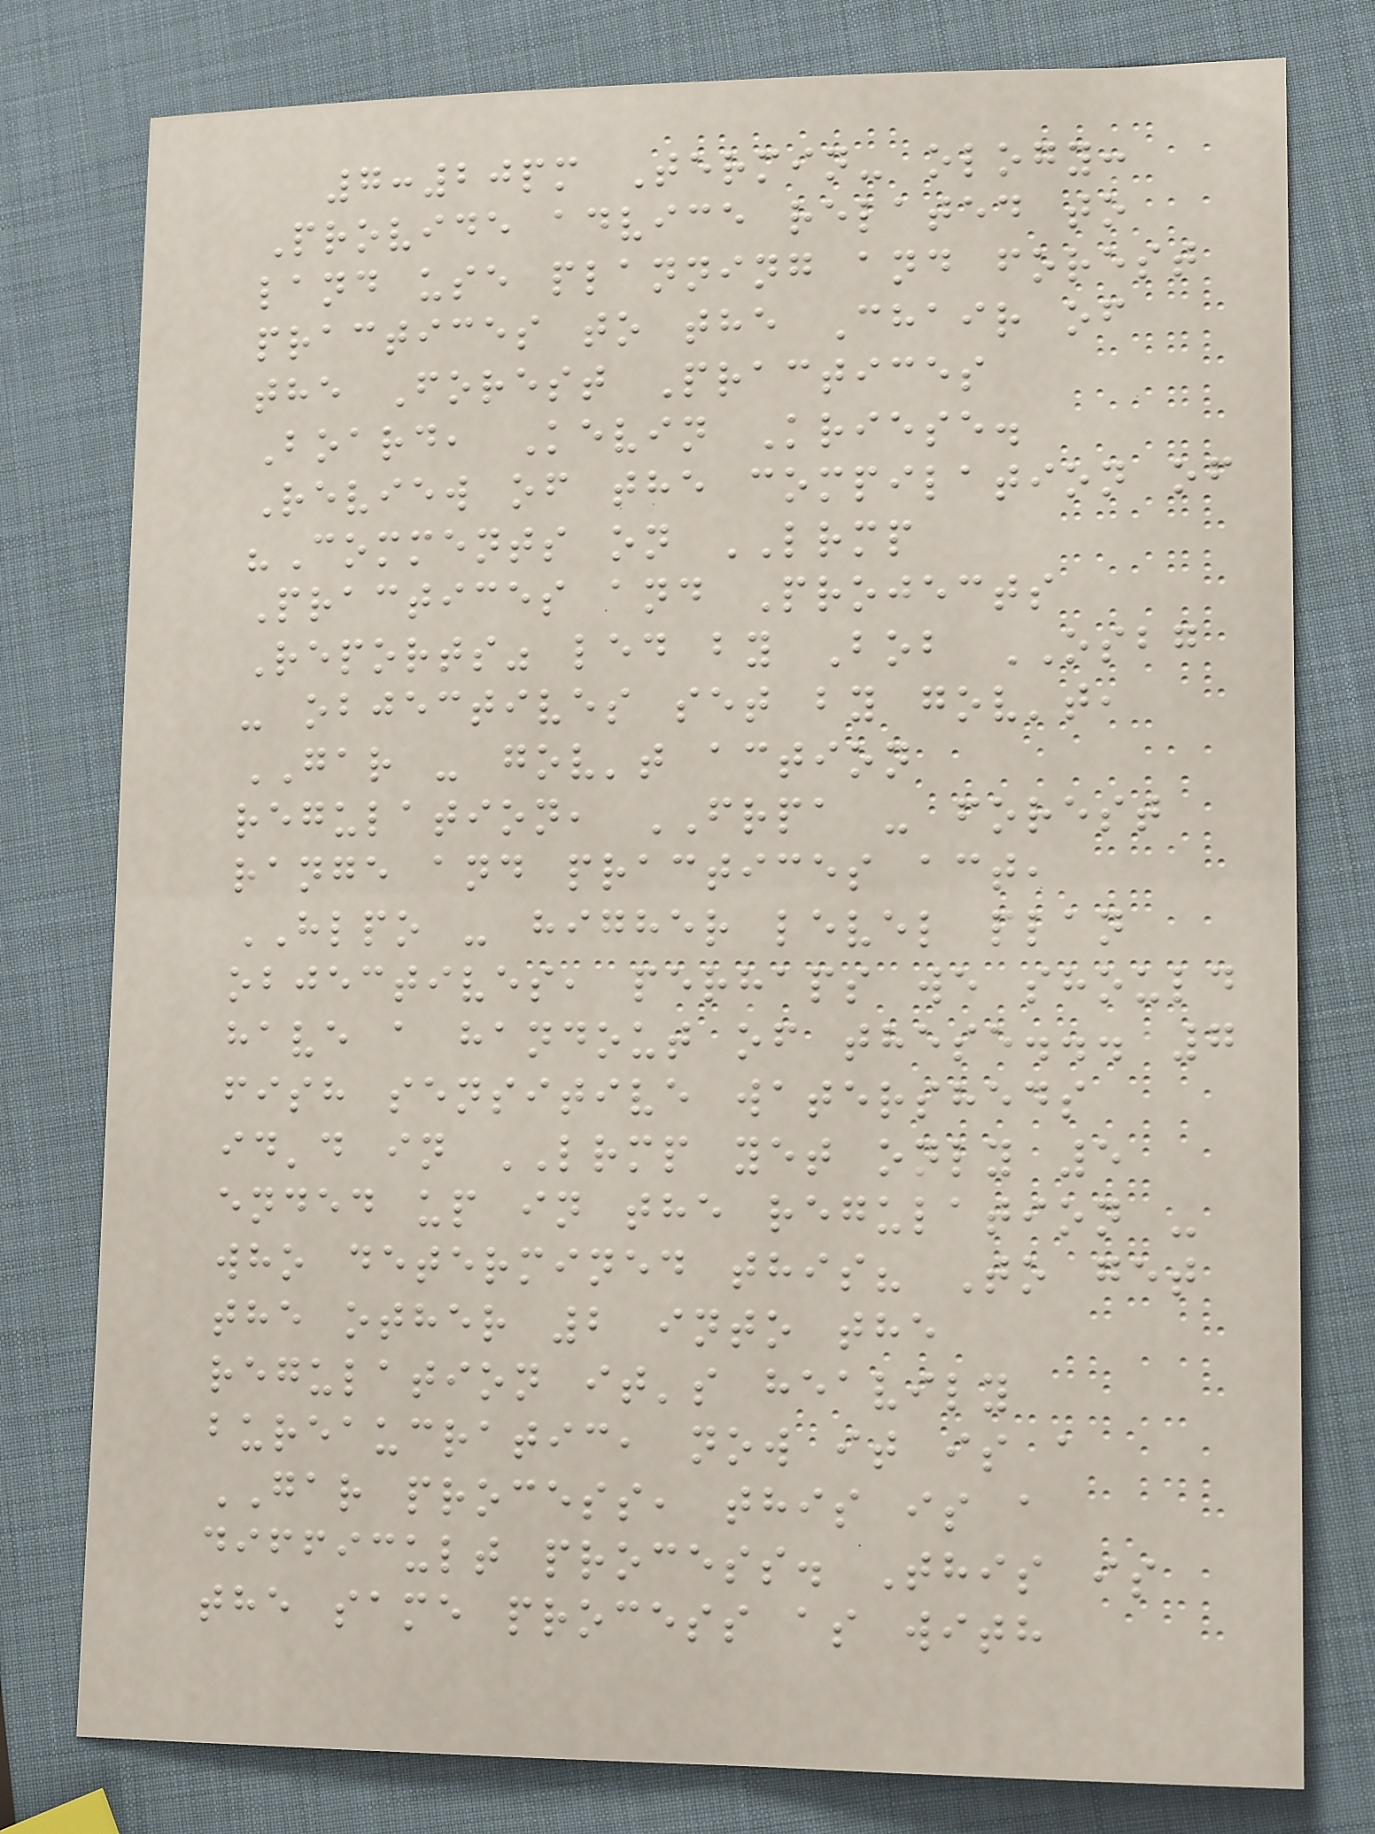7:20pm Termin- ology:
Provide advice related to
land use planning and forest
practices to the Chair of
the Forest Practices
Board, Kevin Kriese.
Review of the compilation of
"Comments on LRMP
Practices and Projects
Reports" led by Bob OSBG
- objectives set by gov't,
GAR - gov't action
regulation, FRPA - forest
range and practices act,
HLPO - higher level plan
objectives, perhaps we should
have a handout of these... 7
fish sensitive watersheds
id'd in LRMP yet only 5
ended up in the regulation -
who determined this? To get
the other 2 into the
regulation it's heavily
bureaucratic, now it is a
GAR process, this is a
difficult process. This is
the same process as with
